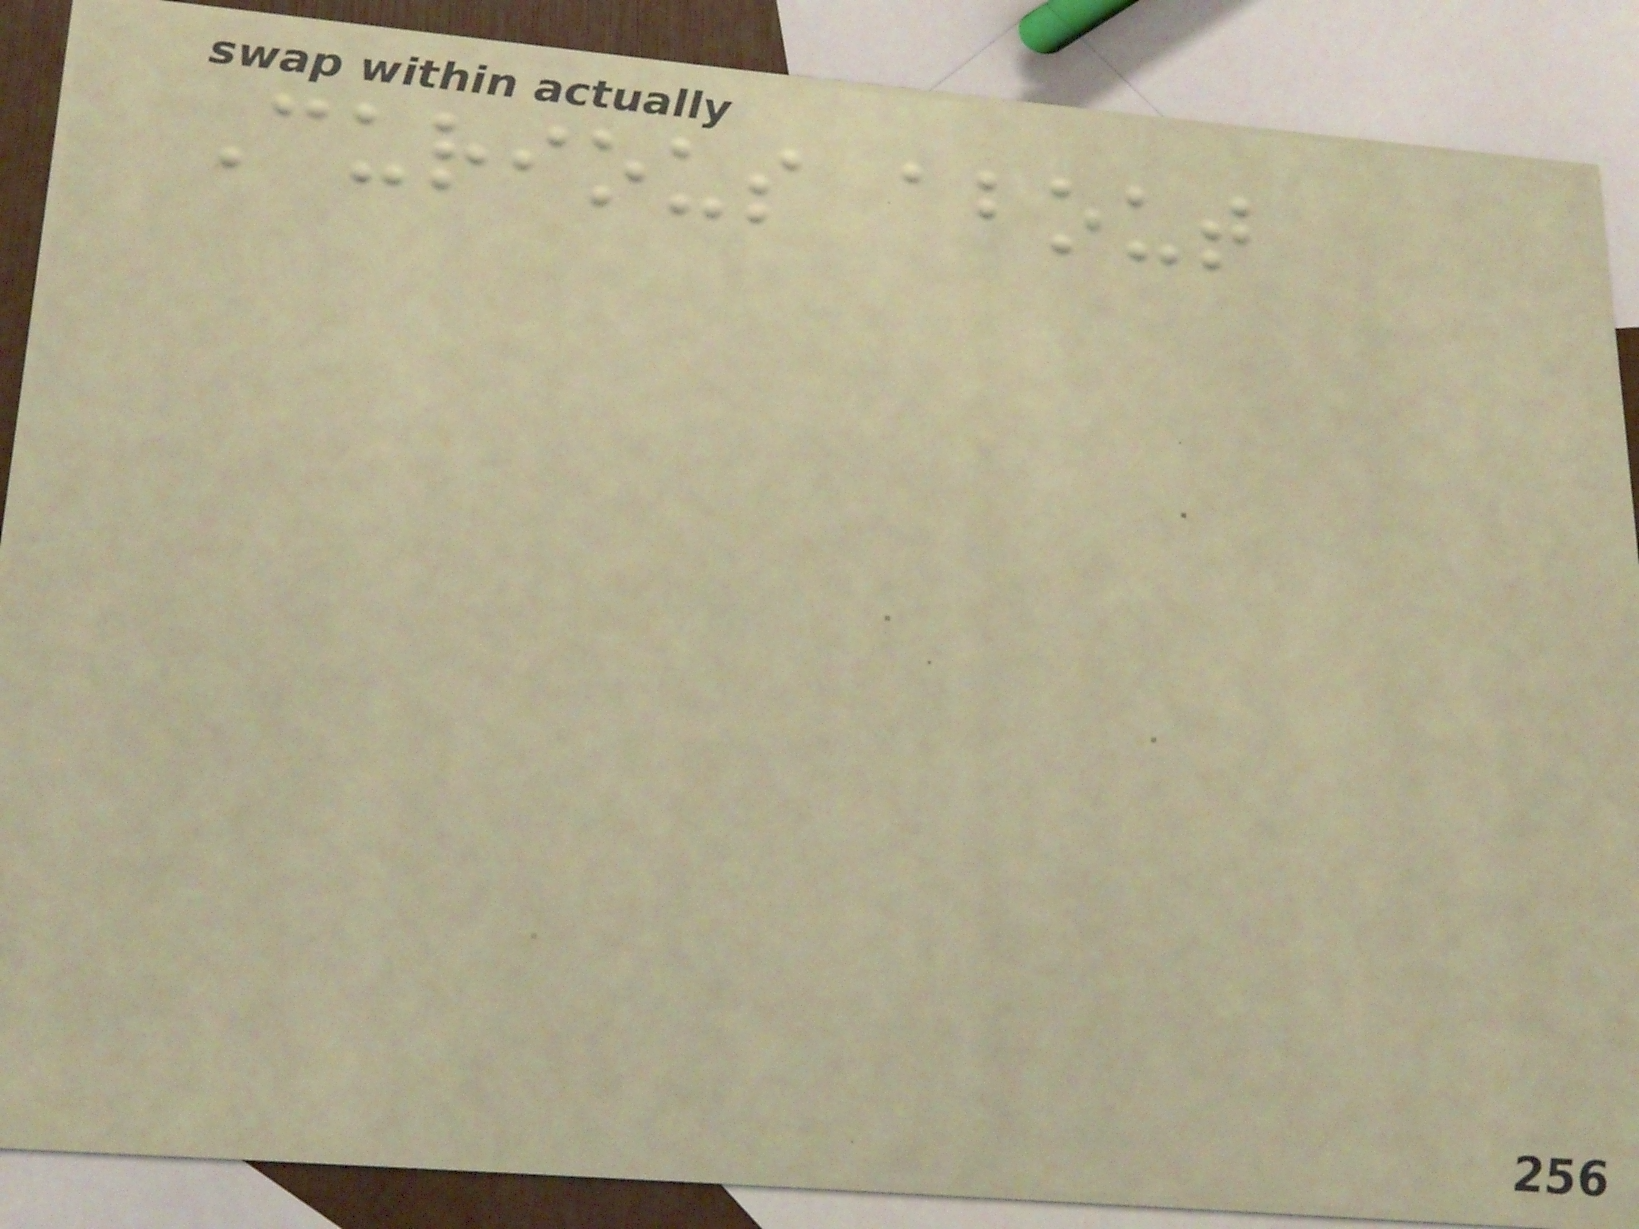Curious about
